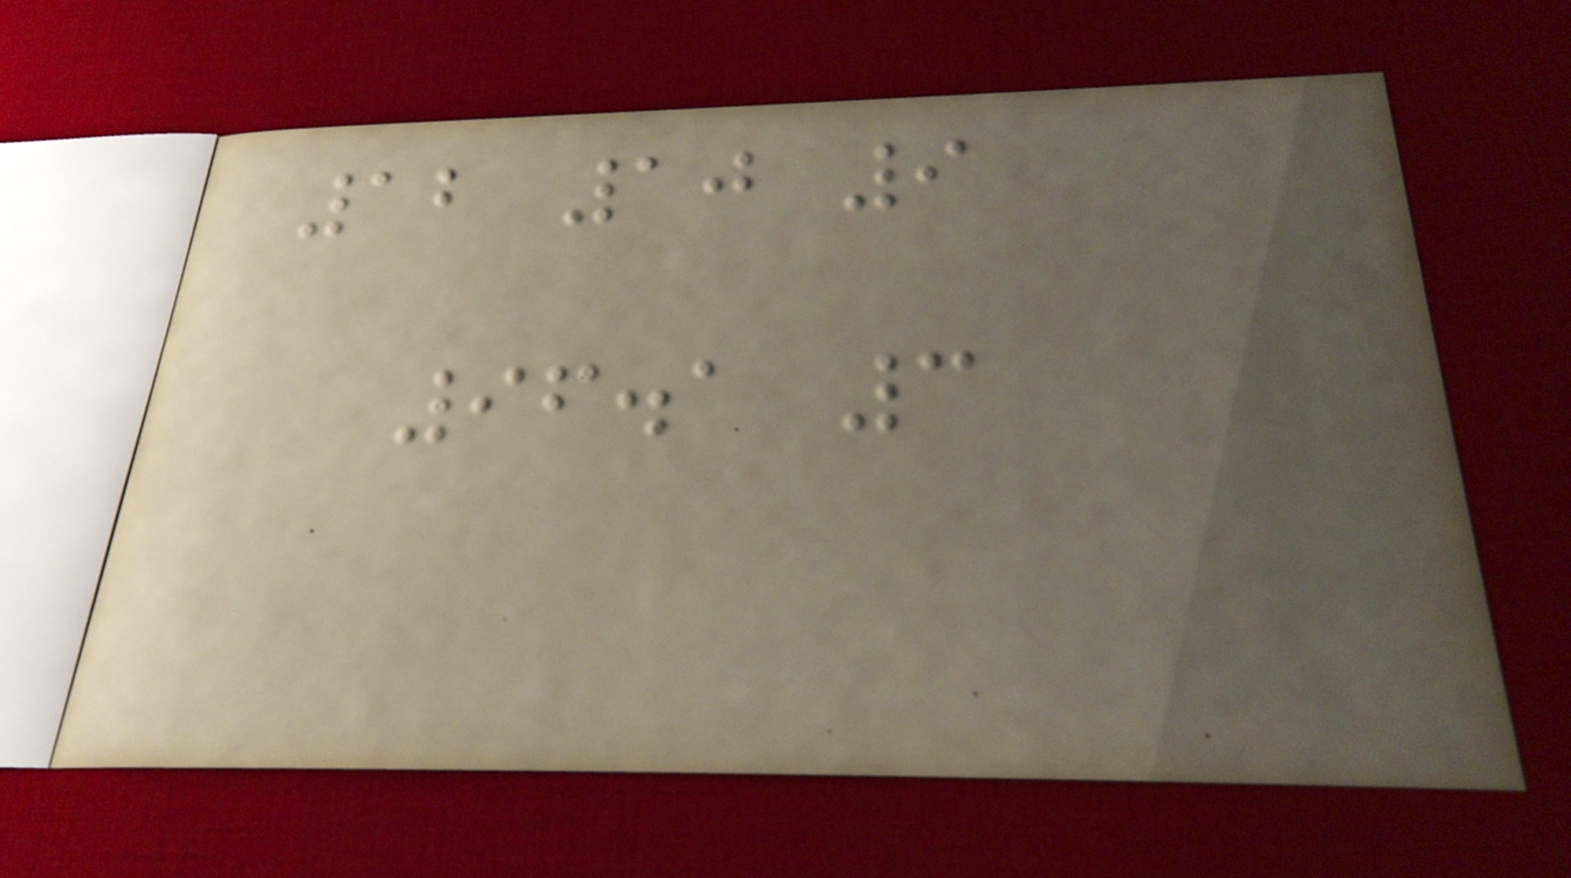12 10 9
96.1 3
